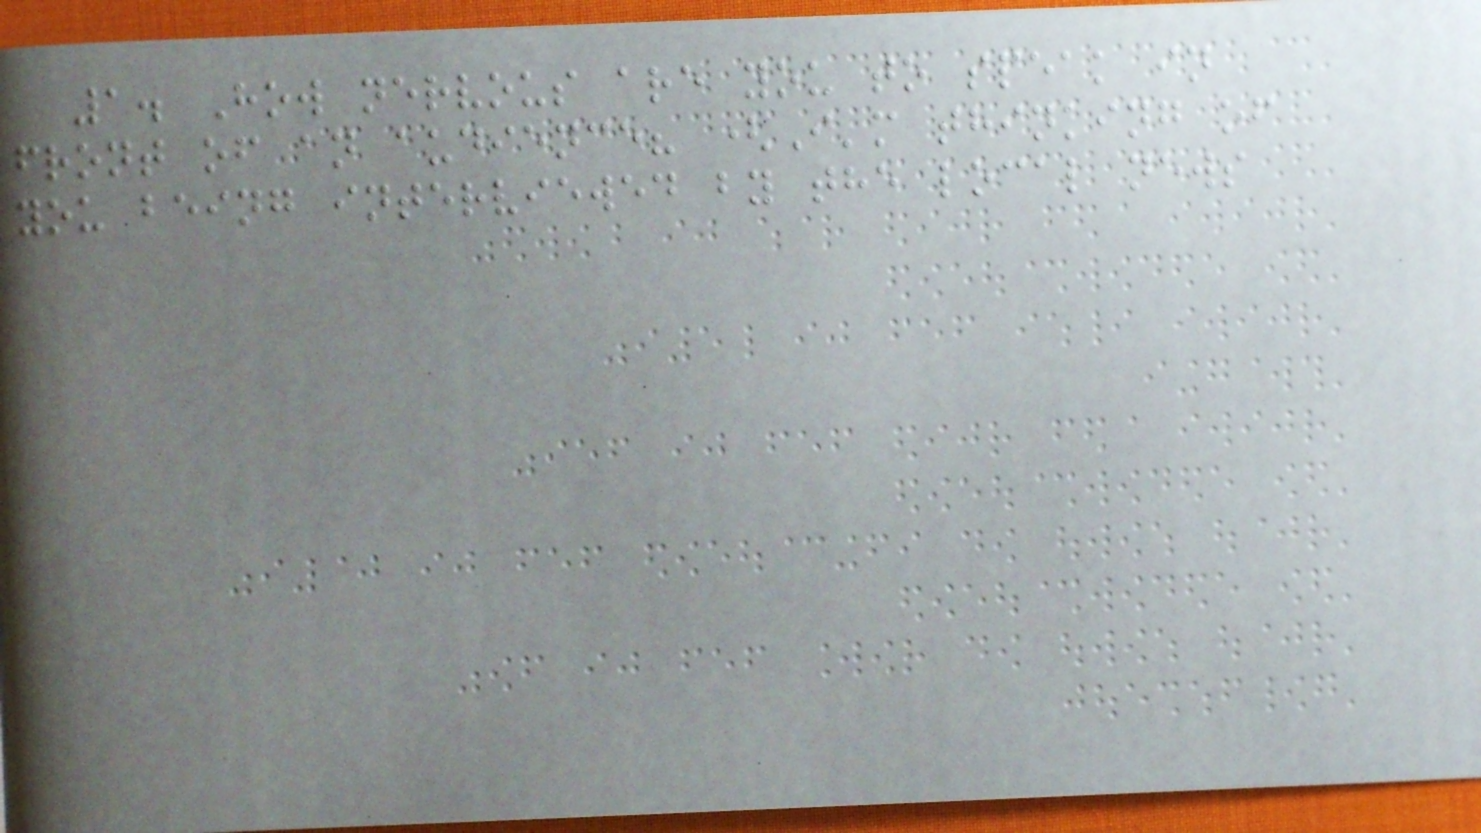1. How nervous are you to speak in
front of an audience? (I'm thinking of
you being interviewed by the local news
